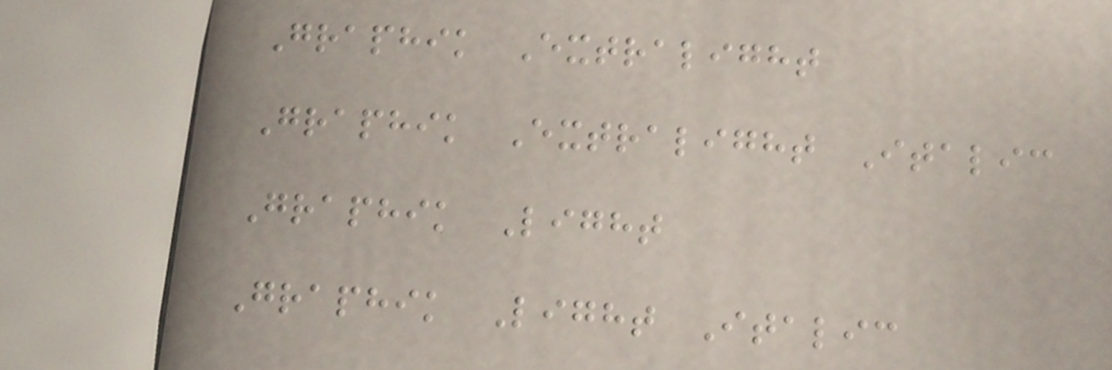Graphik Extralight
Graphik Extralight Italic
Graphik Light
Graphik Light Italic
